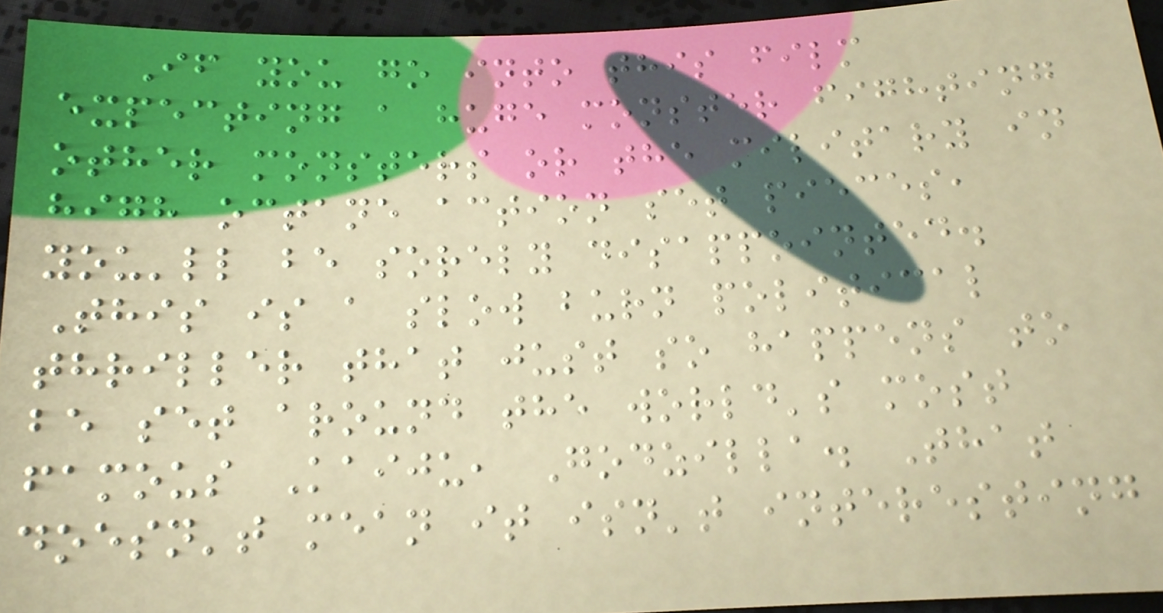If you go into this film
expecting a huge monster fighting
other monsters or the military in
high octane action set pieces,
you'll be sorely disappointed.
This is a slow burn political
thriller that just so happens to
be set around the world's most
famous Kaiju, Godzilla. That
doesn't mean it isn't interesting
